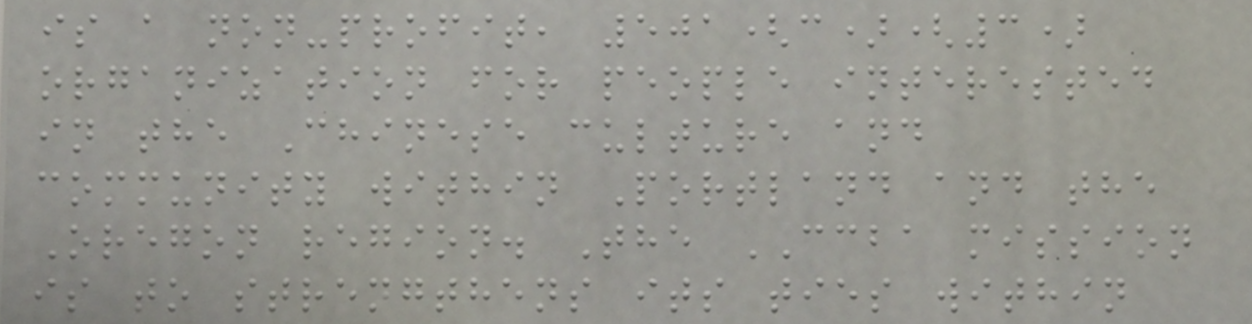is a non-profit, 501(c)(3)
organization for people interested
in the Chinese culture and
community within Portland and the
Oregon region. The CCBA mission
is to strengthens its ties within
